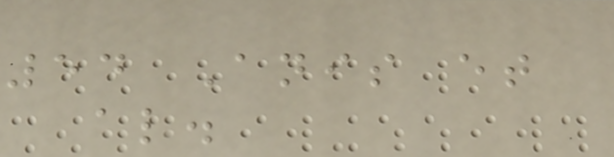54 Anis et
al.
